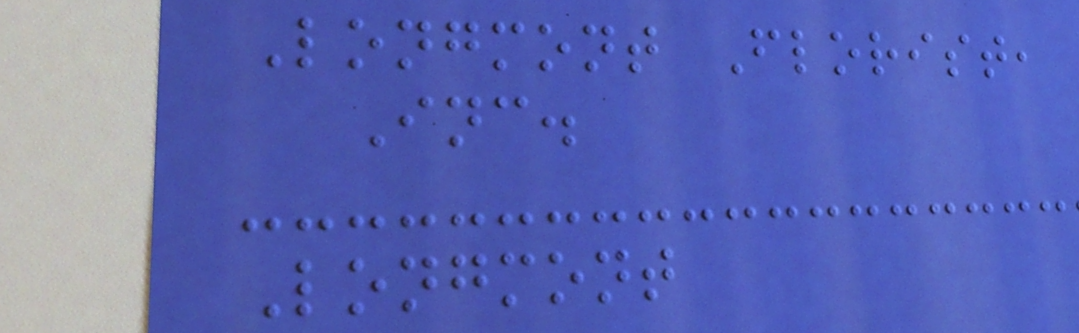Longmont Florist,
Inc.
Longmont
